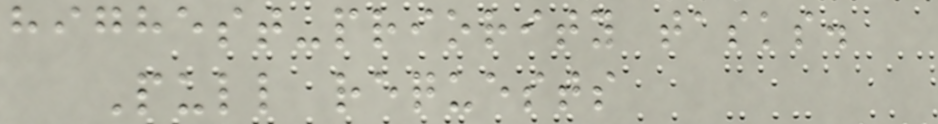highest-priority tasks.
Pull requests
